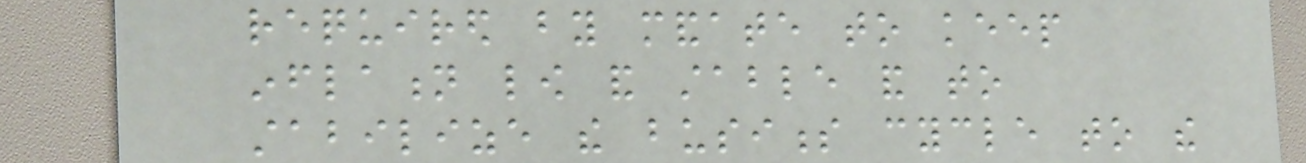required by mandate to keep
inflation low and stable and to
stabilize the business cycle to the
